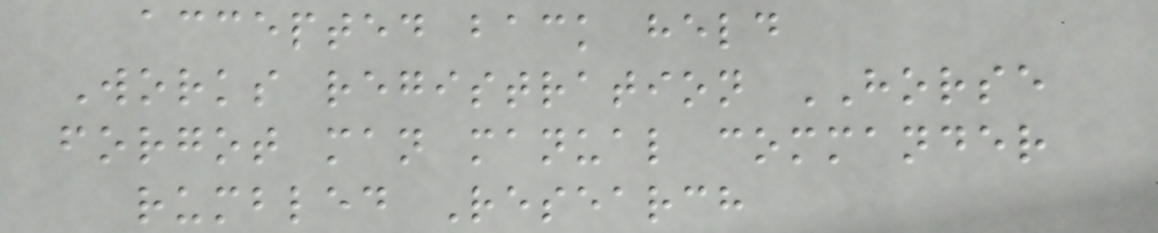accepted back held
Works registration HORSE
forgot man manual commander
rumbled Research
